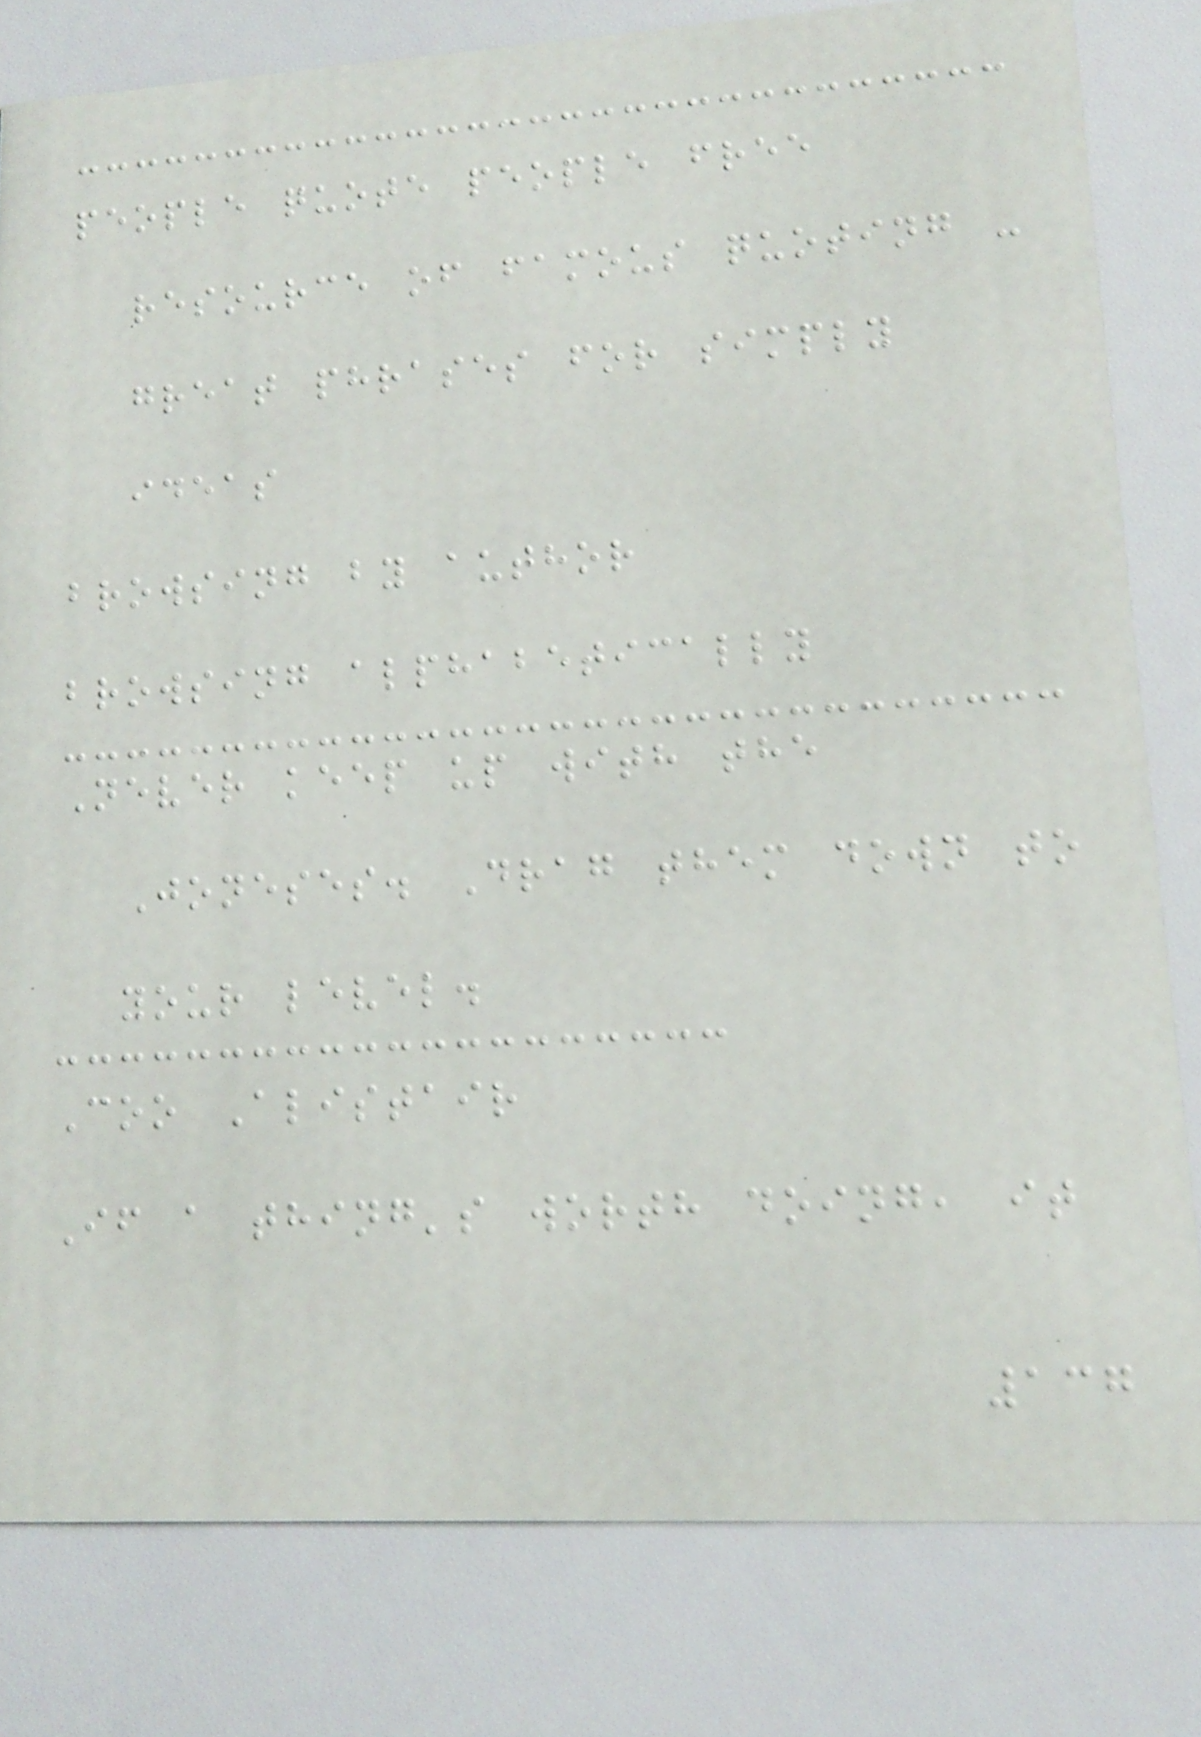people quote people free
resource of famous quoting -
great phrases for simply
ideas
browsing by author
browsing alphabetically
Never keep up with the
Joneses. Drag them down to
your level.
Coo Alistair
If a thing's worth doing, it
137
